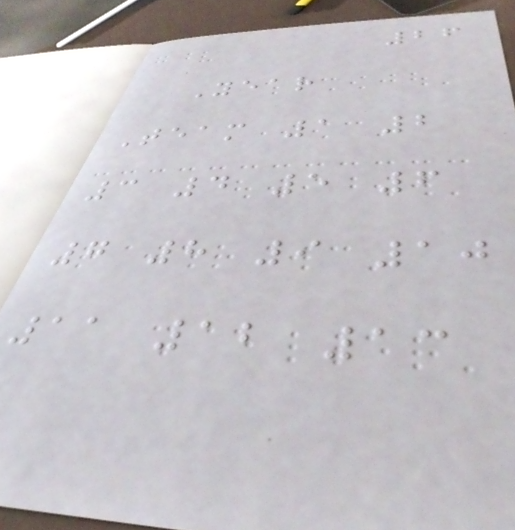26
Year
Team 1 2
3 4 5 6
7 8 9 10
11 12 13
